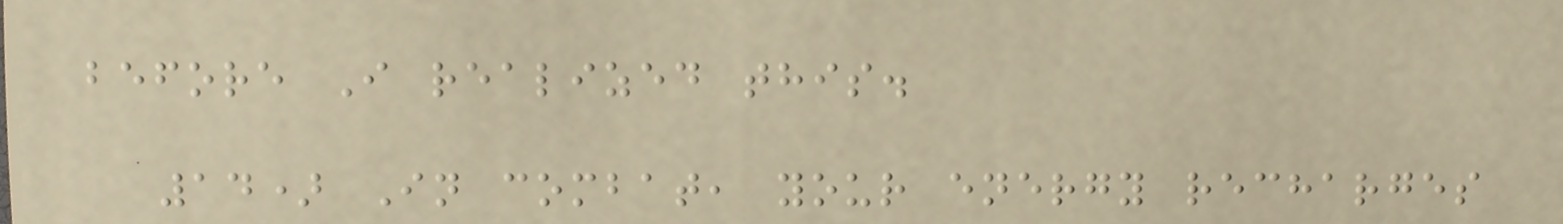before I realized this.
14) In combat, your energy recharges
